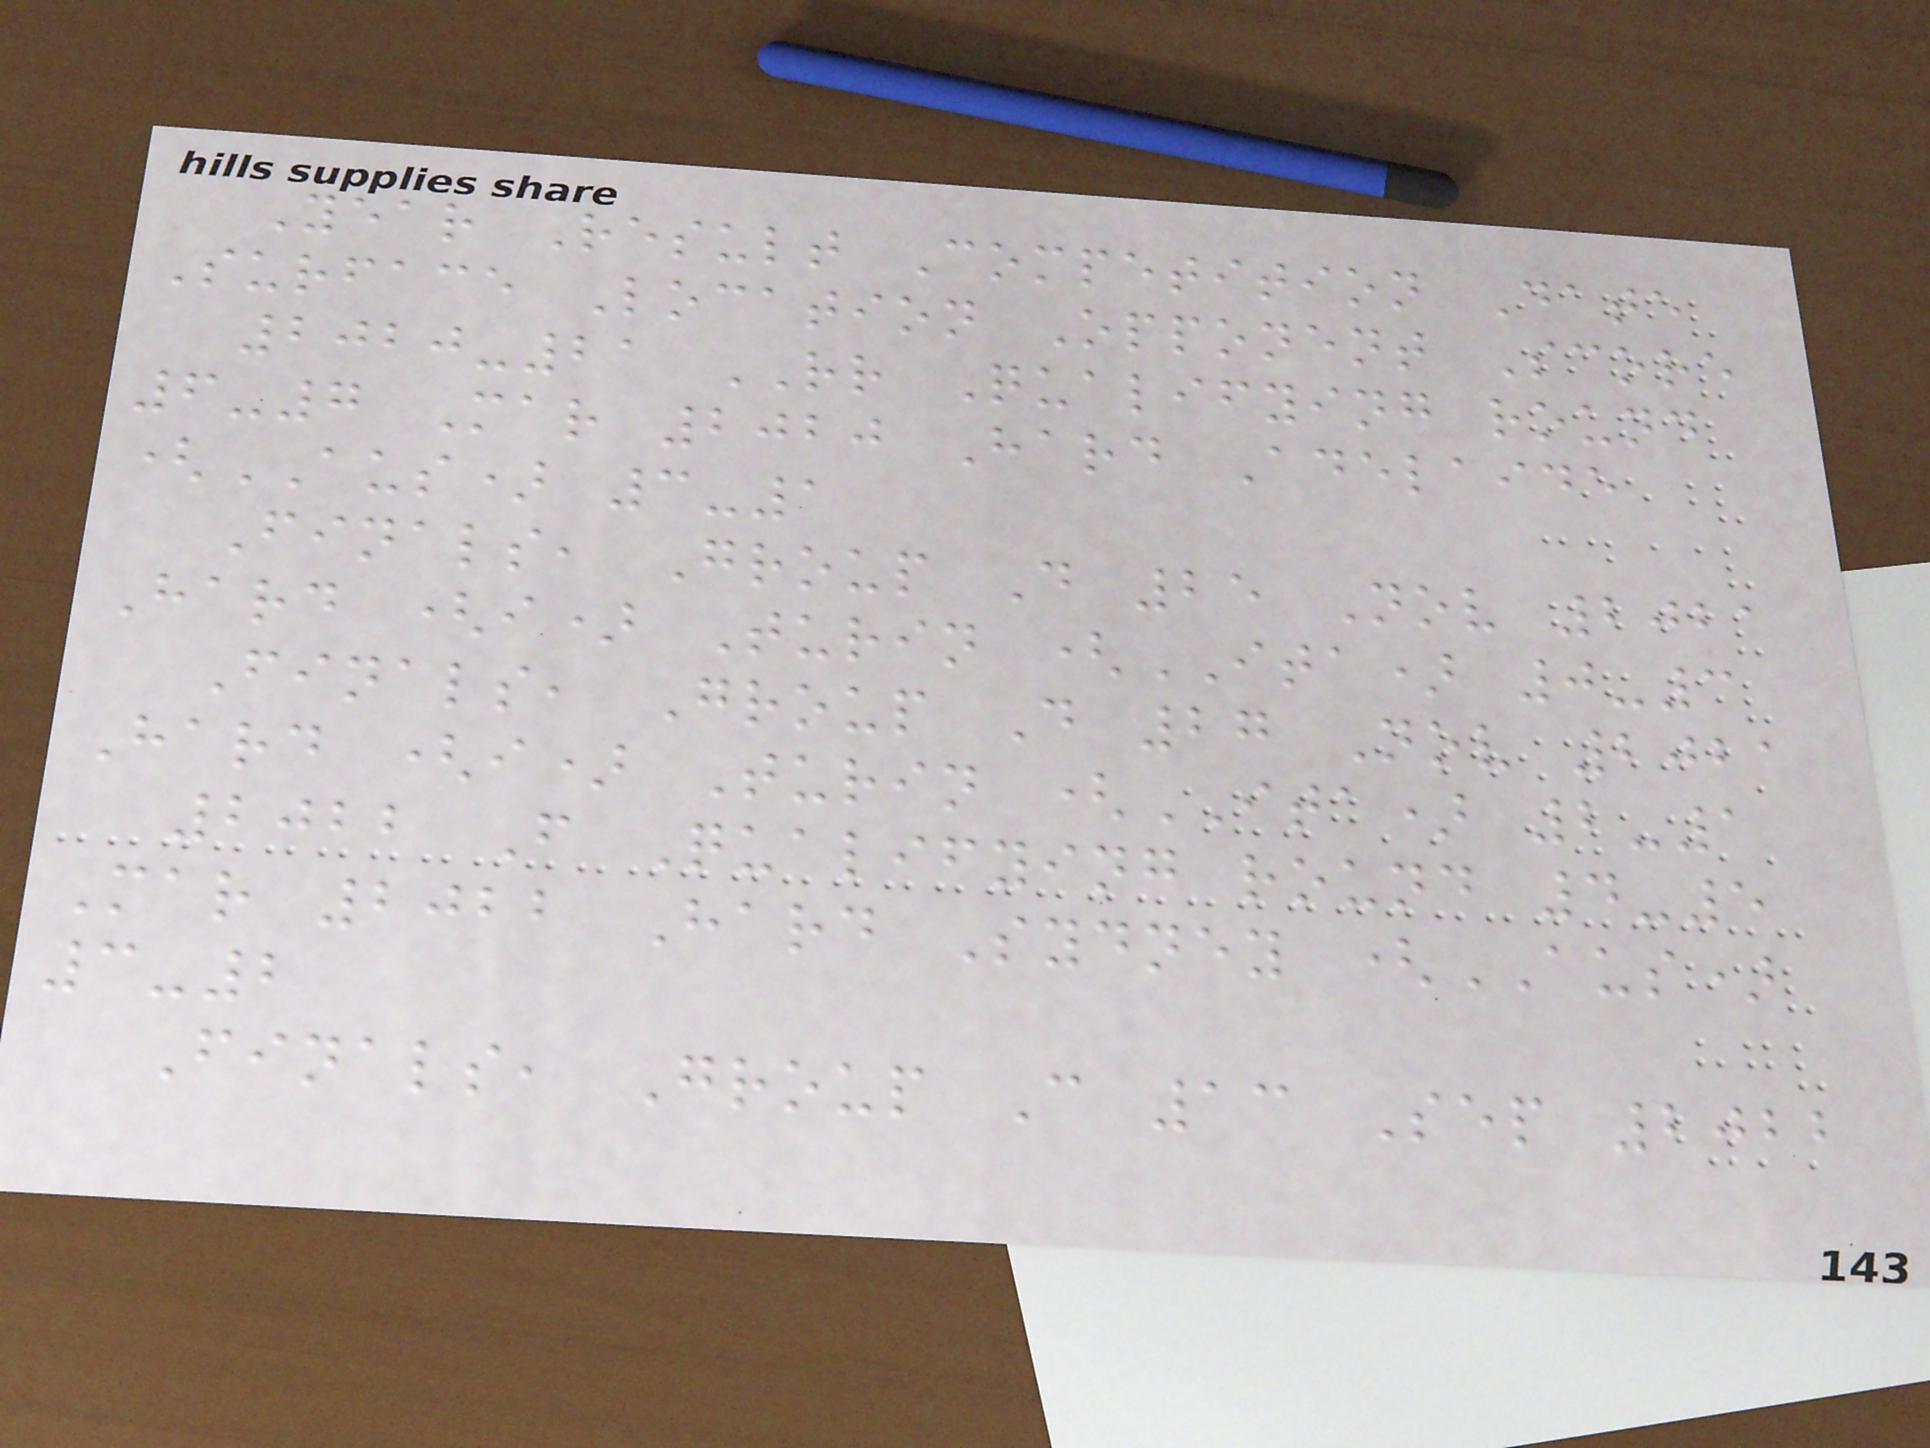Year Result Competition Date
Surface Location Opponent Score
2020-21 RR Qualifying round
6-7 Mar 2020 Hard Adelaide
(AUS) 3-1
Finals, Group D 25 Nov 2021
Hard (i) Turin (ITA) 0-3
Finals, Group D 27 Nov 2021
Hard (i) Turin (ITA) 2-1
2022 F Qualifying round 4-5
Mar 2022 Hard Sydney (AUS)
3-2
Finals, Group C 13 Sep 2022
